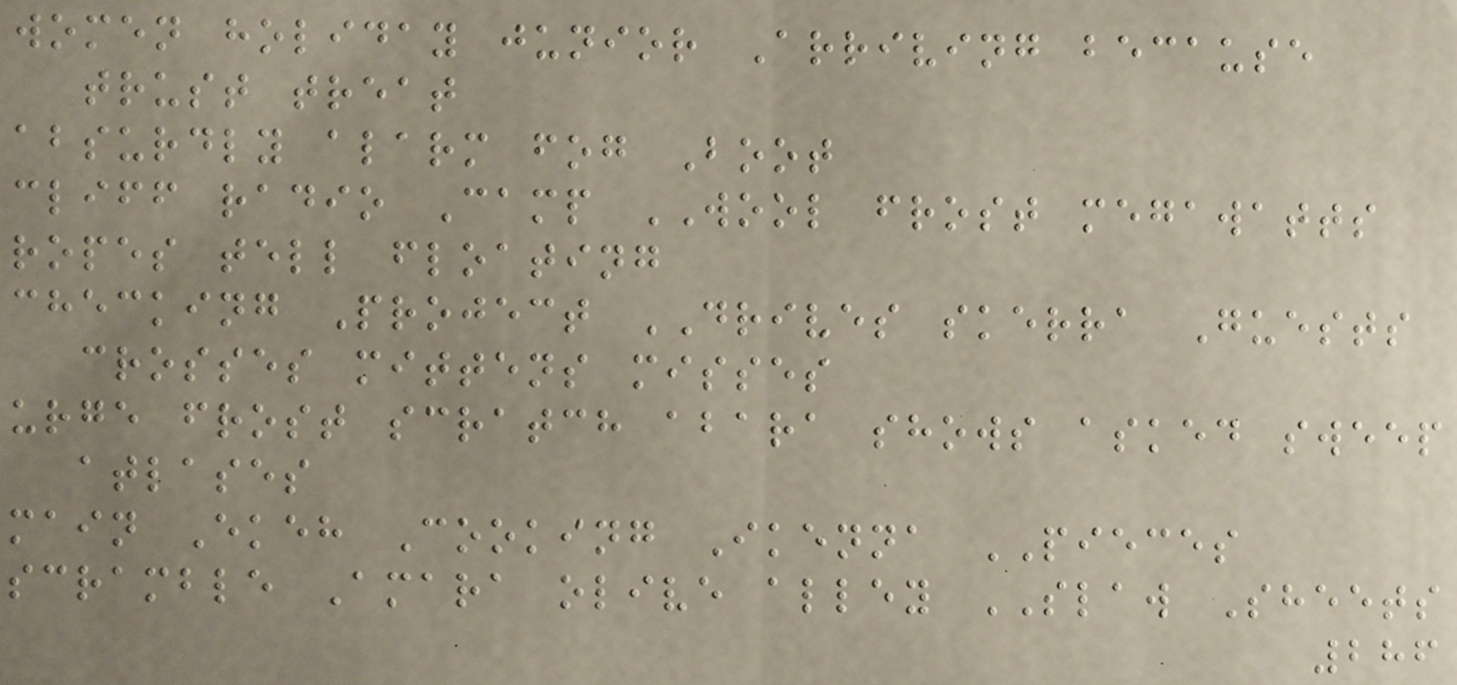women holiday junior Arriving because
trust treat
absurdly alarm fog Boot
cliff radio Camp WOOL frost megawatts
ropes tell floating
checking Project DRIVES skerra Guests
crosses mittens misses
urge frost scratch abara shows asked sweep
atlases
main Ekeh Cooking Ikenna PIECES
scramble Amara olive alley SLAW Sheets
286
